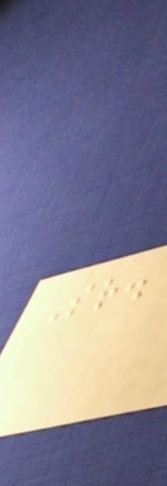Sr.
